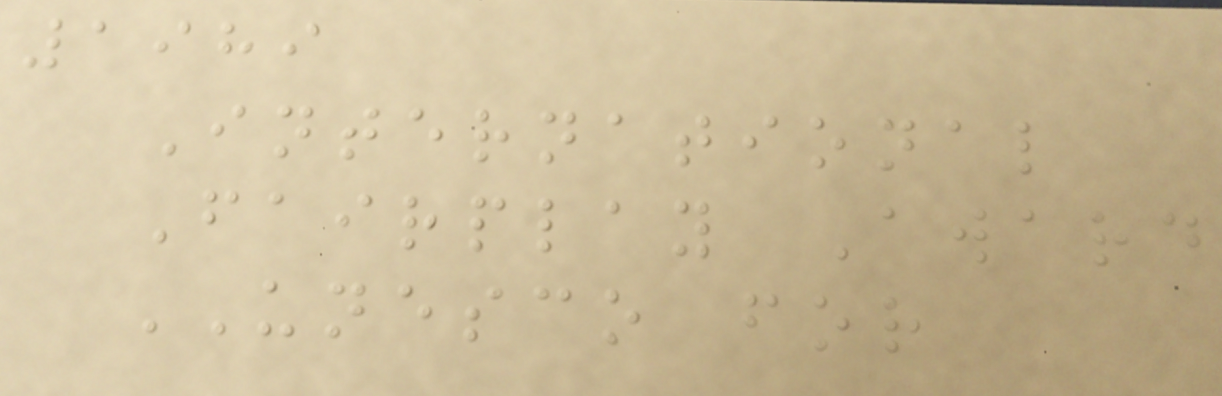1989
International
Fairplay Award
UNESCO for
